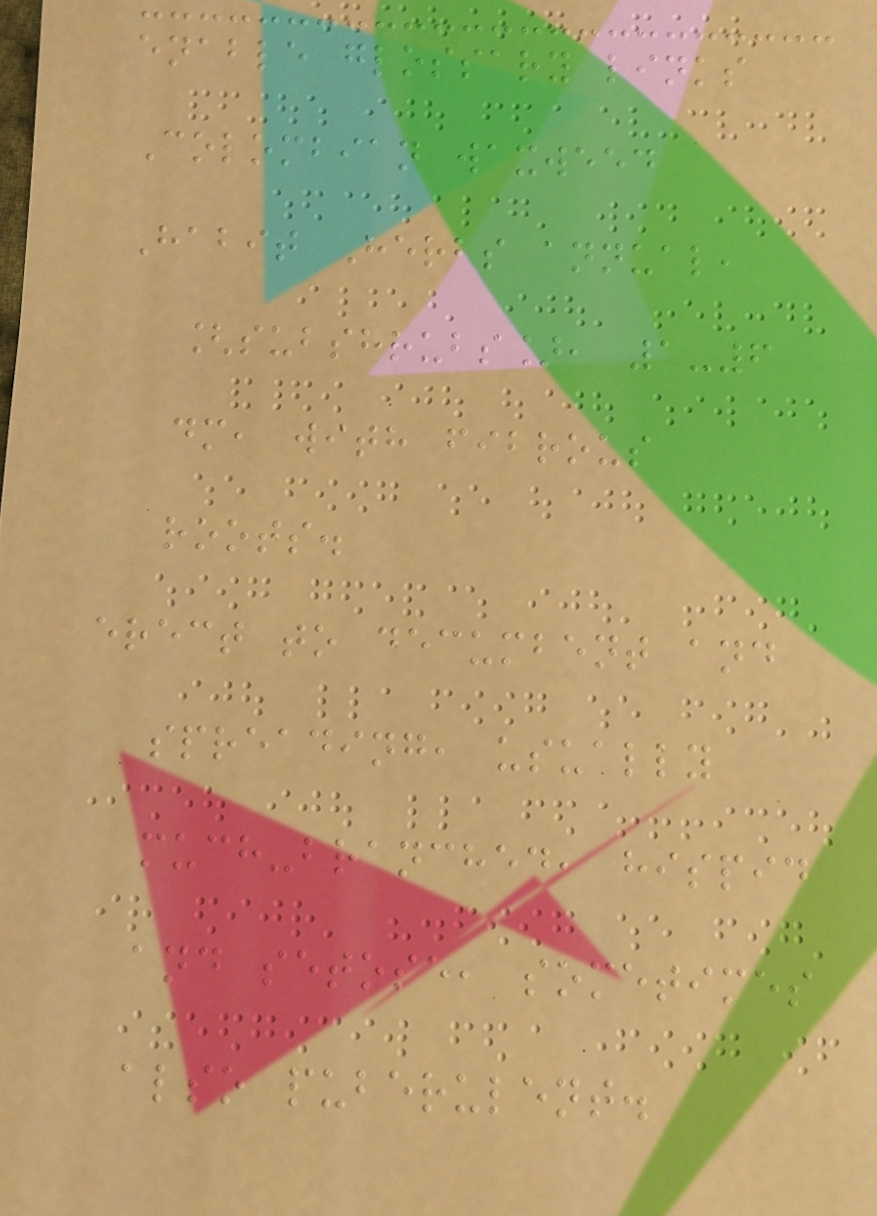enable glossary links
Colombian waxweed
Habit Herbs annual,
[subshrubs], 1-6
dm, with fibrous
roots.
erect to decumbent and
spreading, usually
much-branched, hispid
and setose, sometimes
also puberulent.
